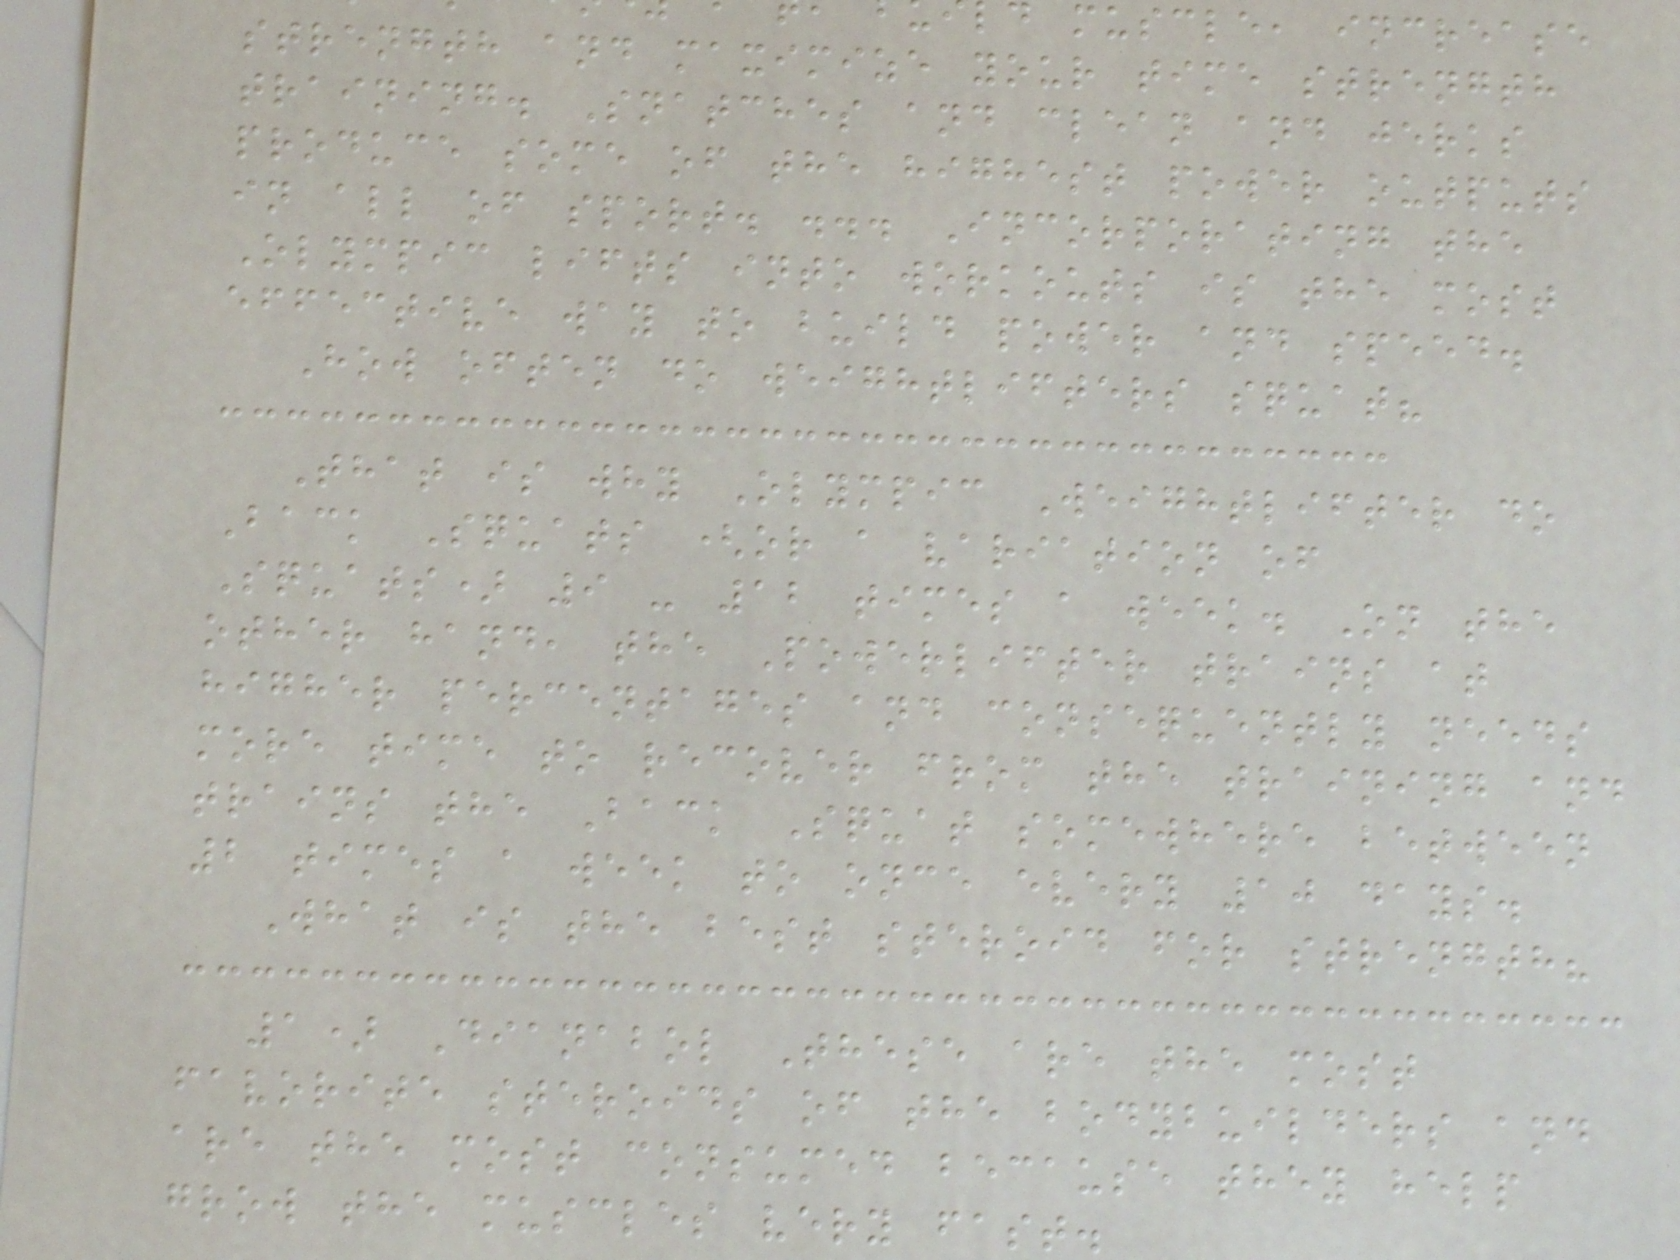d muscle, increase
strength and maximize your time strength
training. Snatches and clean and jerks
produce some of the highest power outputs
in all of sport. ... Incorporating the
Olympic lifts into workouts is the most
effective way to build power and speed.
How often do weightlifters squat?
That is why Olympic Weightlifter do
Back Squats (or a variation of
Squats) 9 - 12 times a week. On the
other hand, the Powerlifter trains at
higher percentages and consequently needs
more time to recover from the training and
trains the Back Squat somewhere between
2 times a week to once every 10 days.
What is the best steroid for strength?
1) Dianabol These are the most
favorite steroids of the bodybuilders and
are the most consumed because they help
grow the muscles very fast.
